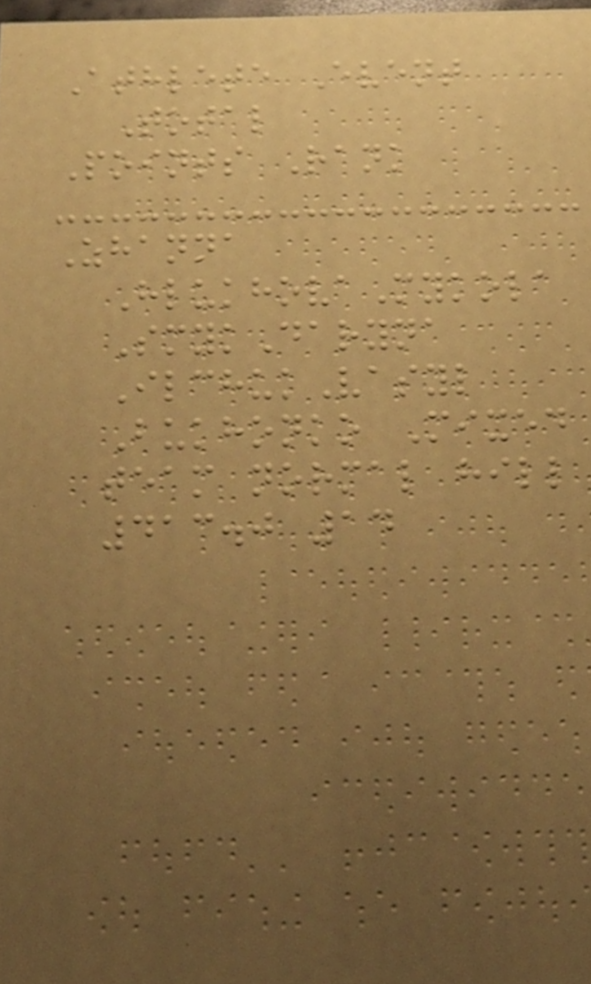Athlete Event
Total
Points Rank
Zhanna
HlukhovaMykola
SmykDaryna
IlchukVasyl
Bukhonko Mixed
team normal hill
413.0 14
